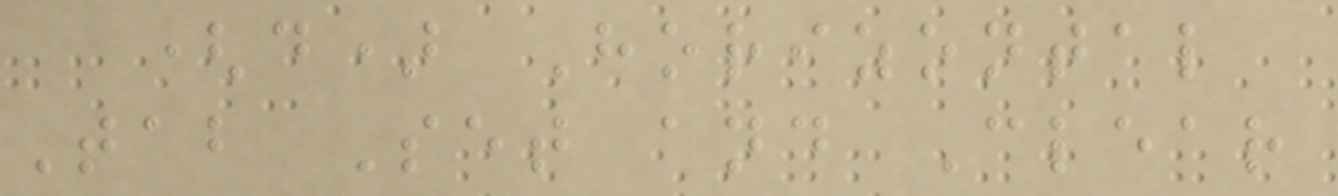(d) Horizontal
Tab Set and Clear
